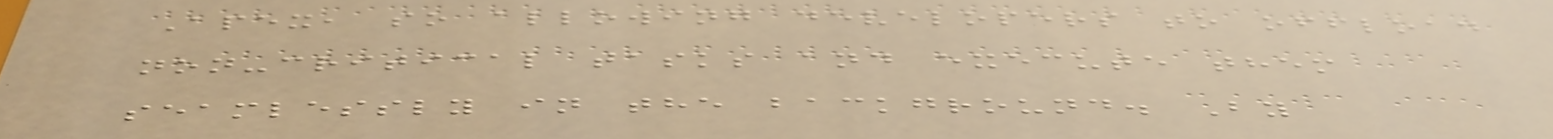Apex, so allowing developers to offload
non-critical tasks and execute them
seamlessly in the background. By
